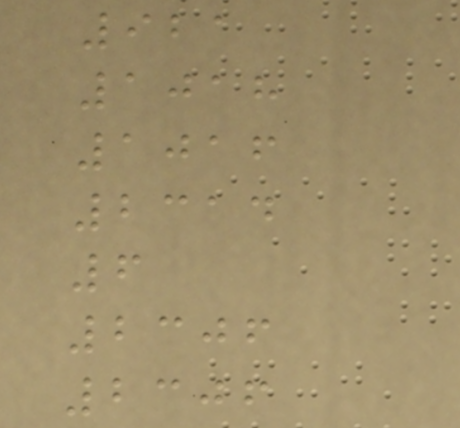921
1018
1016
2314
6
2306
2306
